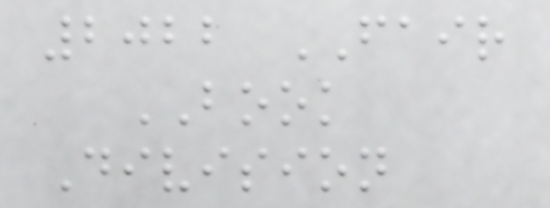2022 FAIR
BOOK
Division
